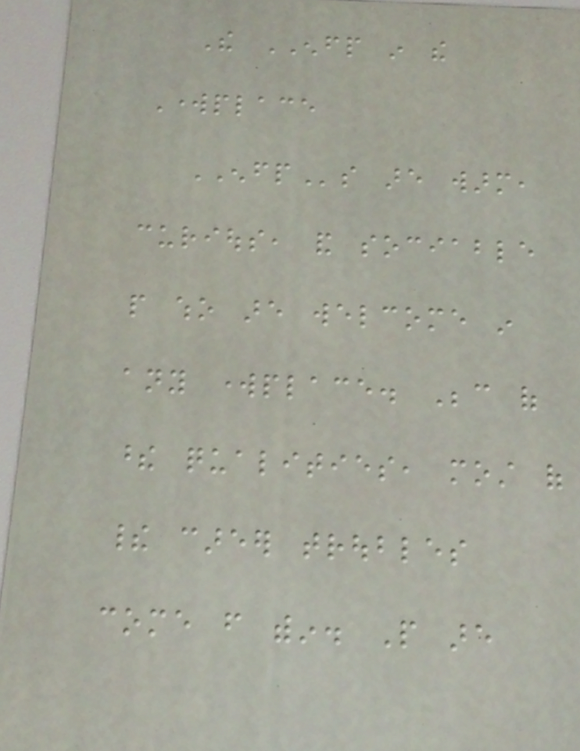The ENFP in the
Workplace
ENFPs are warm,
curious, and sociable
people who are welcome in
any workplace. Because of
these qualities, most of
their career troubles
come from within. People are
